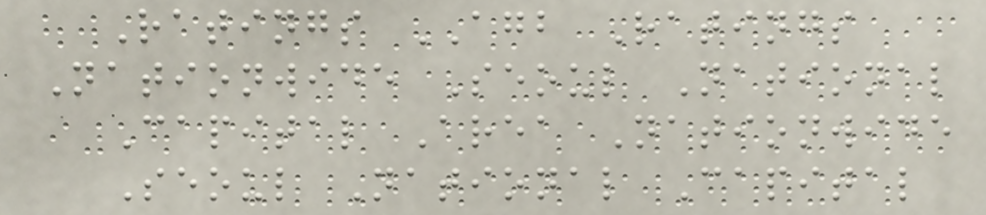Ratings AGB Ratings
Nationwide Seoul National
Capital Area Nationwide
Seoul National Capital
